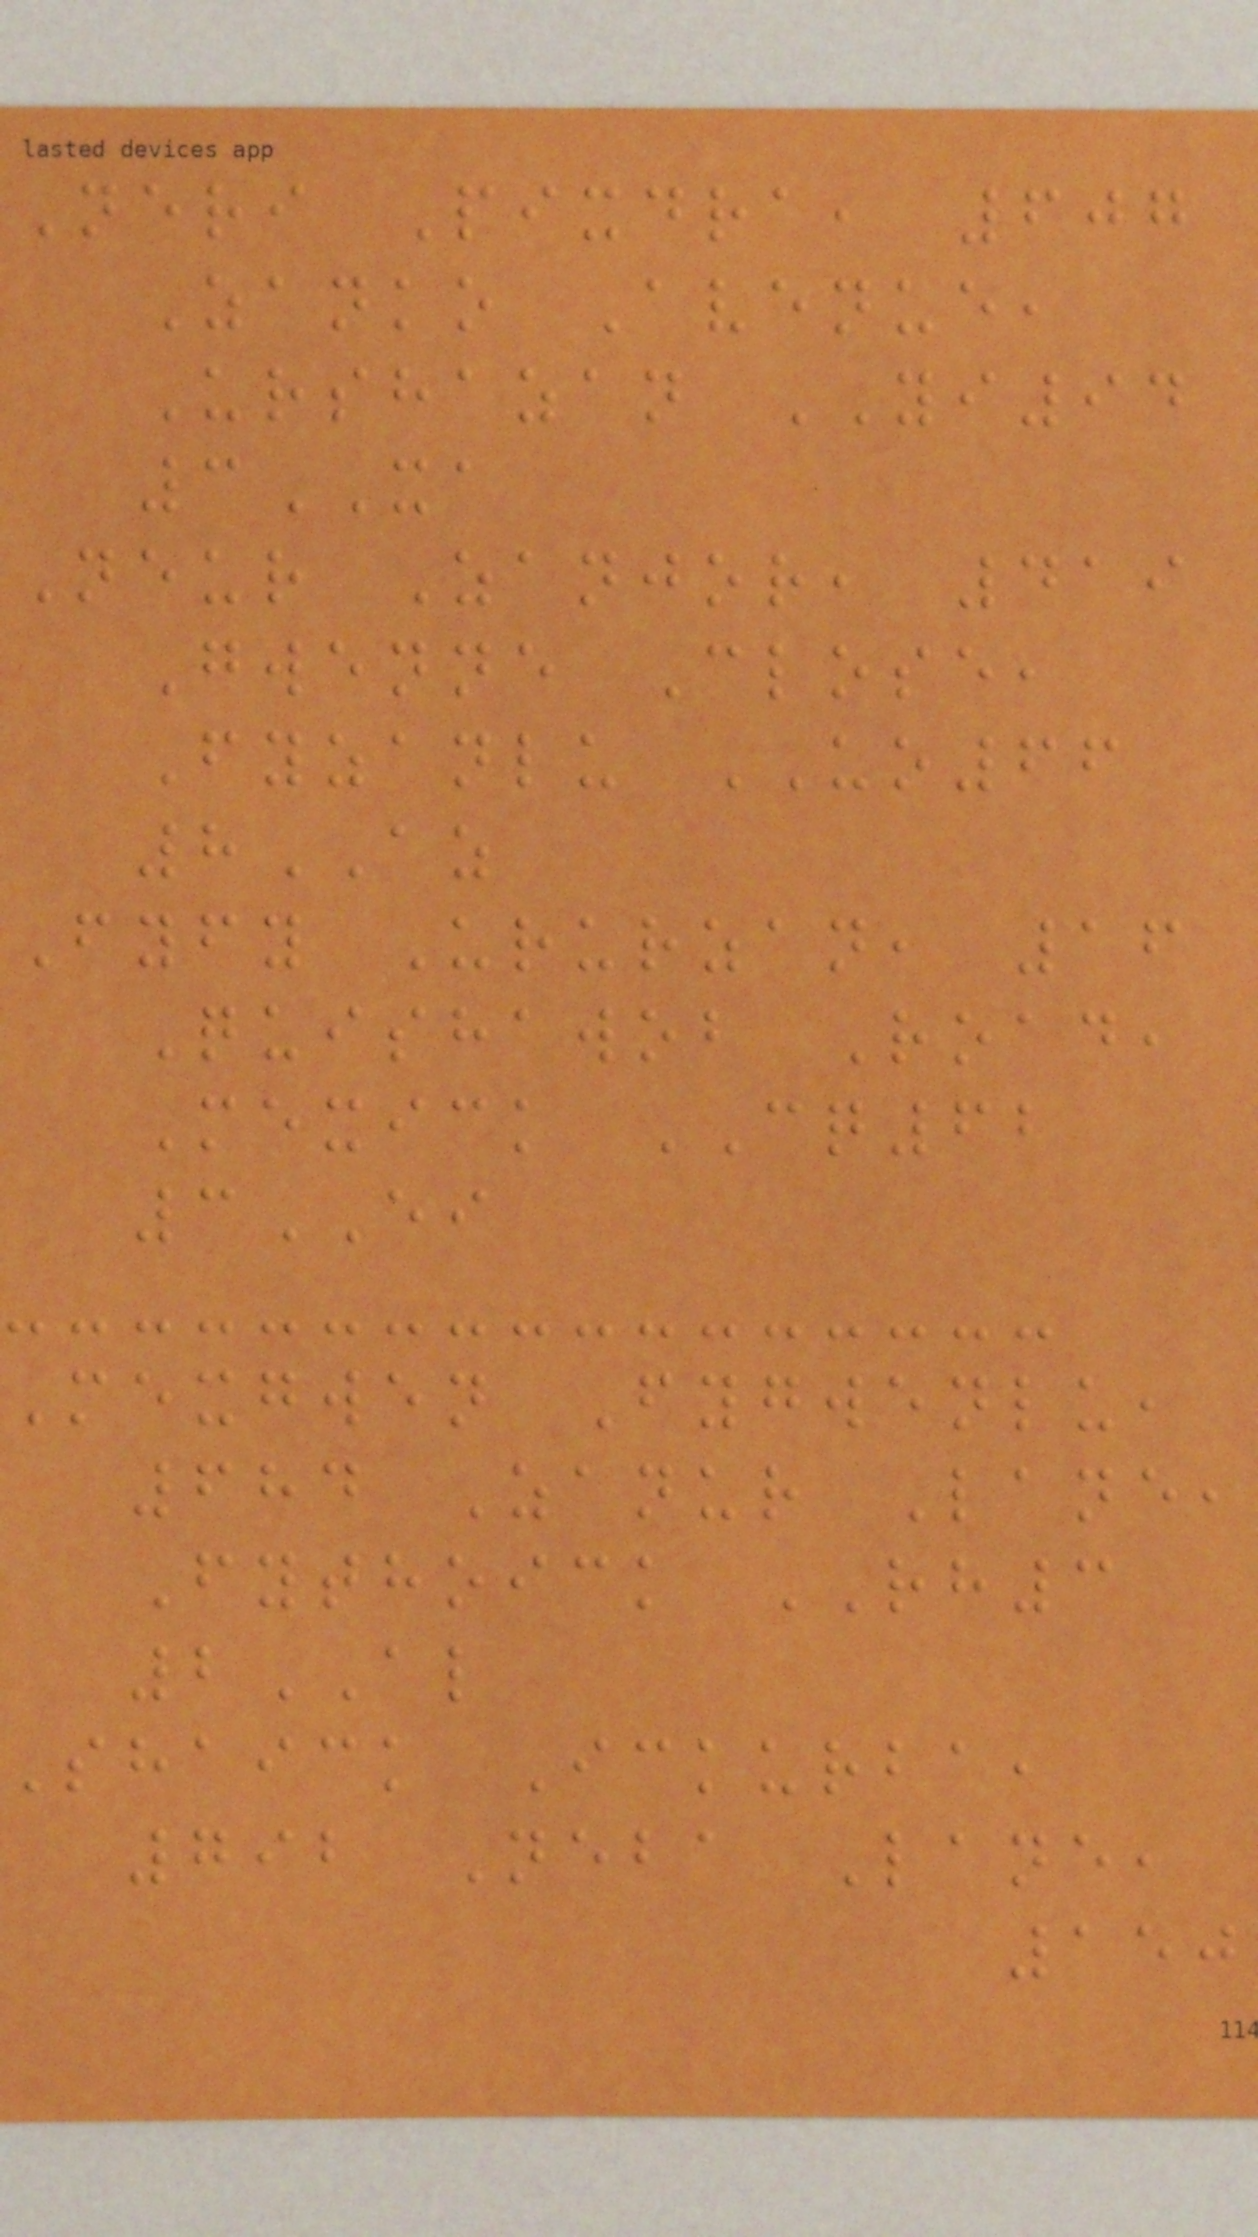Neri Pixdra, 607
Zanko Avenue,
Urshazan YI94
3XA
Neur Zanjor, 419
Gwenne Close,
Fyzanlu UO66
8AZ
Fyfy Ururzan, 16
Quishawob Road,
Mexick CQ62
3EI
Mexgwen Fygwenlu,
684 Zanur Lane,
Fythoick RH3
2AL
Shaick Ickurba,
792 Neba Lane,
150
